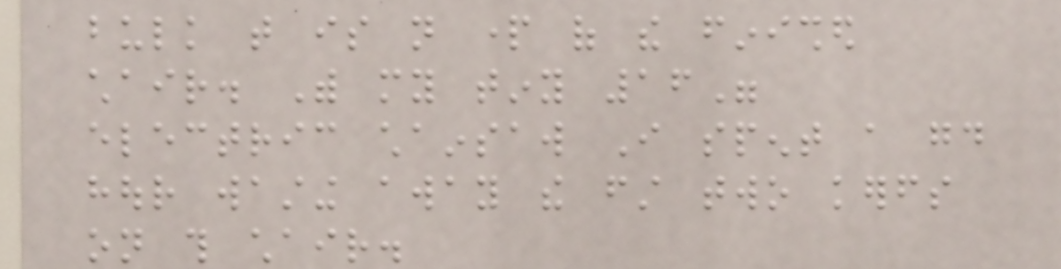bulk that is not part of the finished
chair. With my tiny 16"
electric chainsaw I spent a good
hour wasting away the first two kerfs
on this chair.
